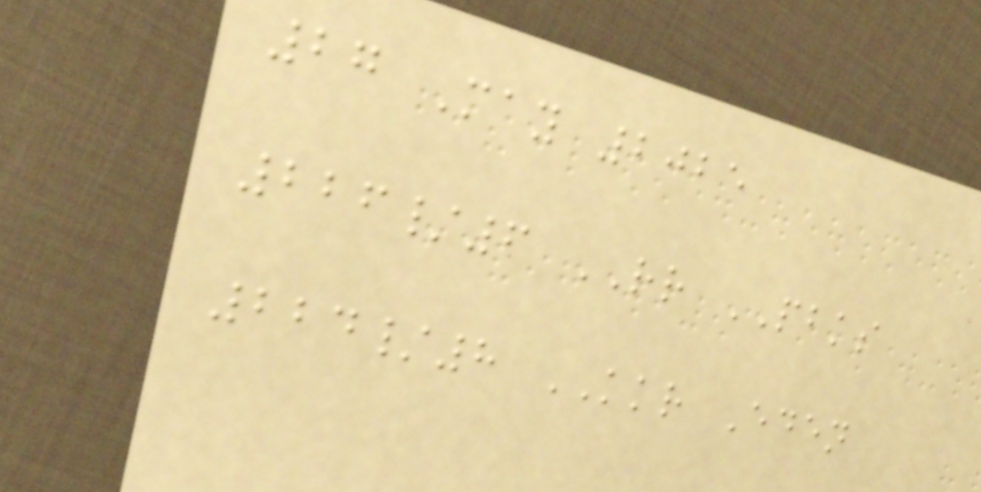27 May 2025
226/6 RR PBKS
224/8 KKR Eden
